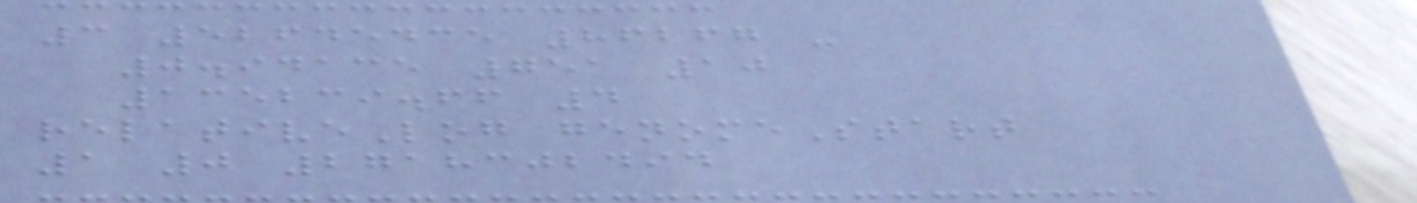3 52645435 86267 -
0.94135 751 10
135239.66 4
relativeLog genomeStart
1 0 2718302494
